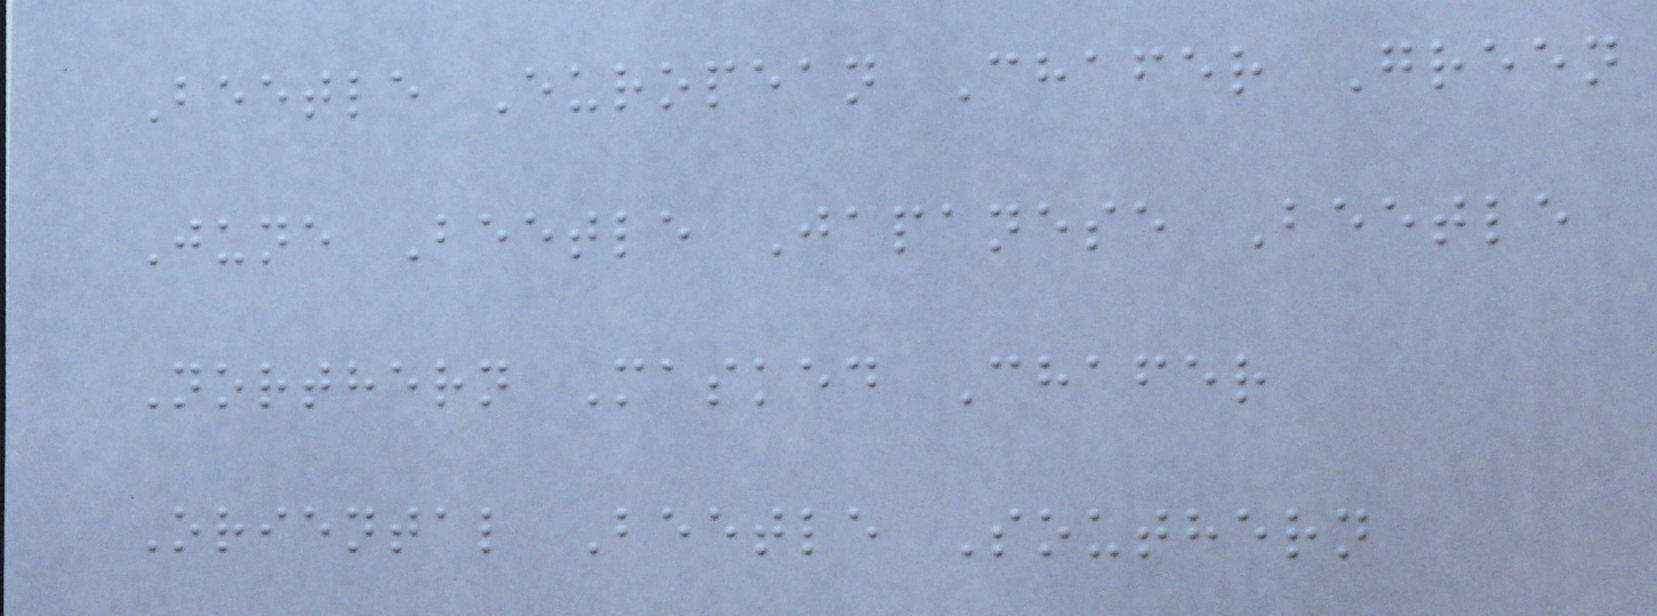Beetle European Chafer Green
June Beetle Japanese Beetle
Northern Masked Chafer
Oriental Beetle Southern
